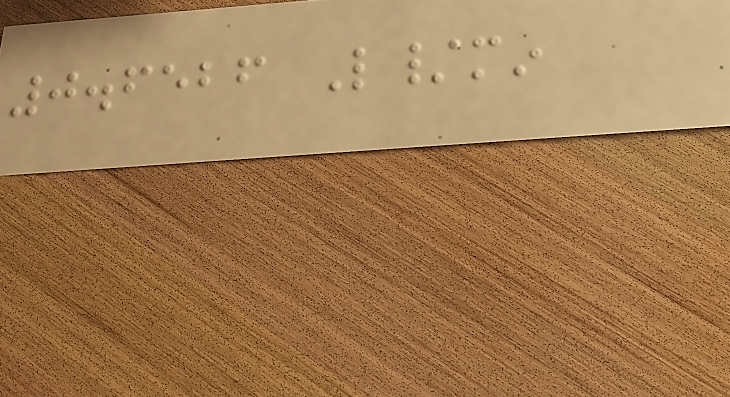0.6526 L/min
